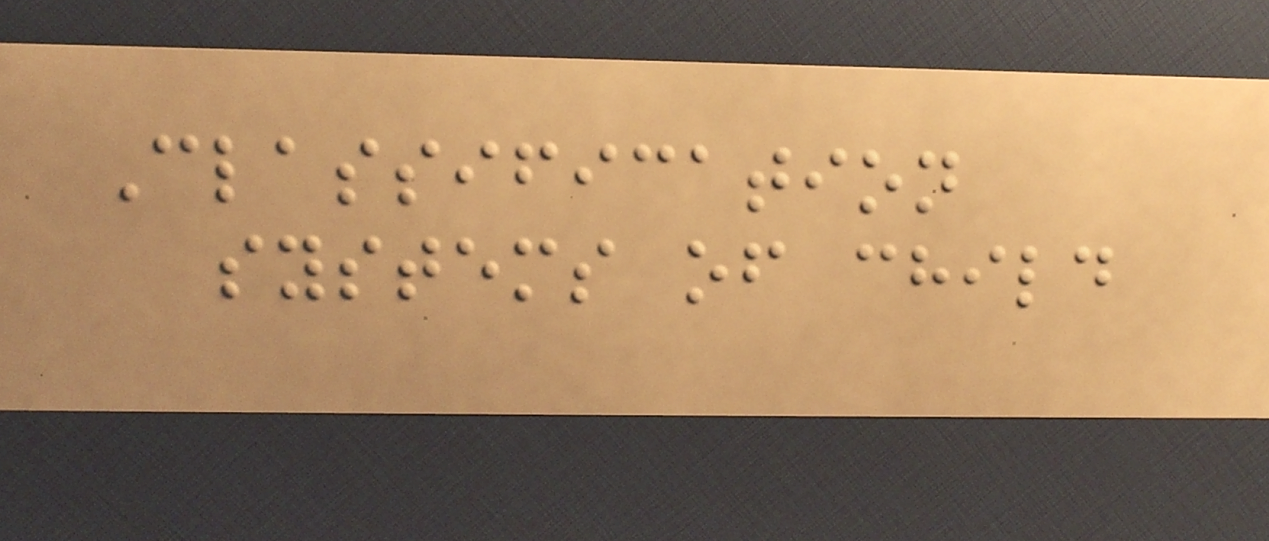Classification
systems of child
